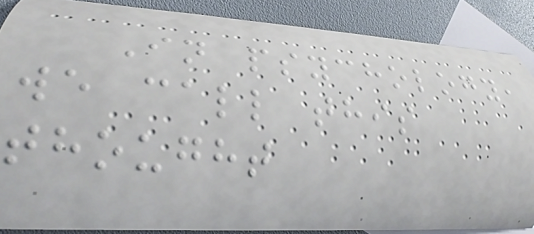In psychology,
we call this
thought
